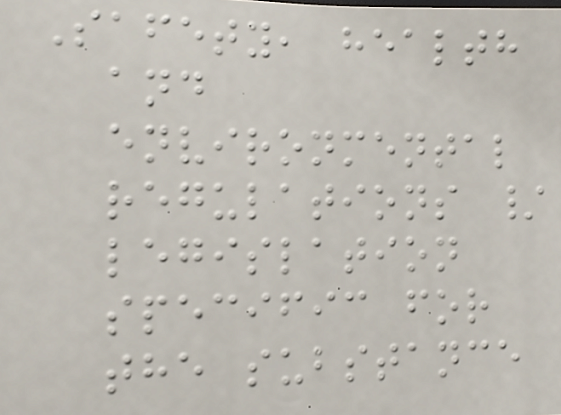Safety, health
and
environmental
regulations /
legislation
specific for
the substance
